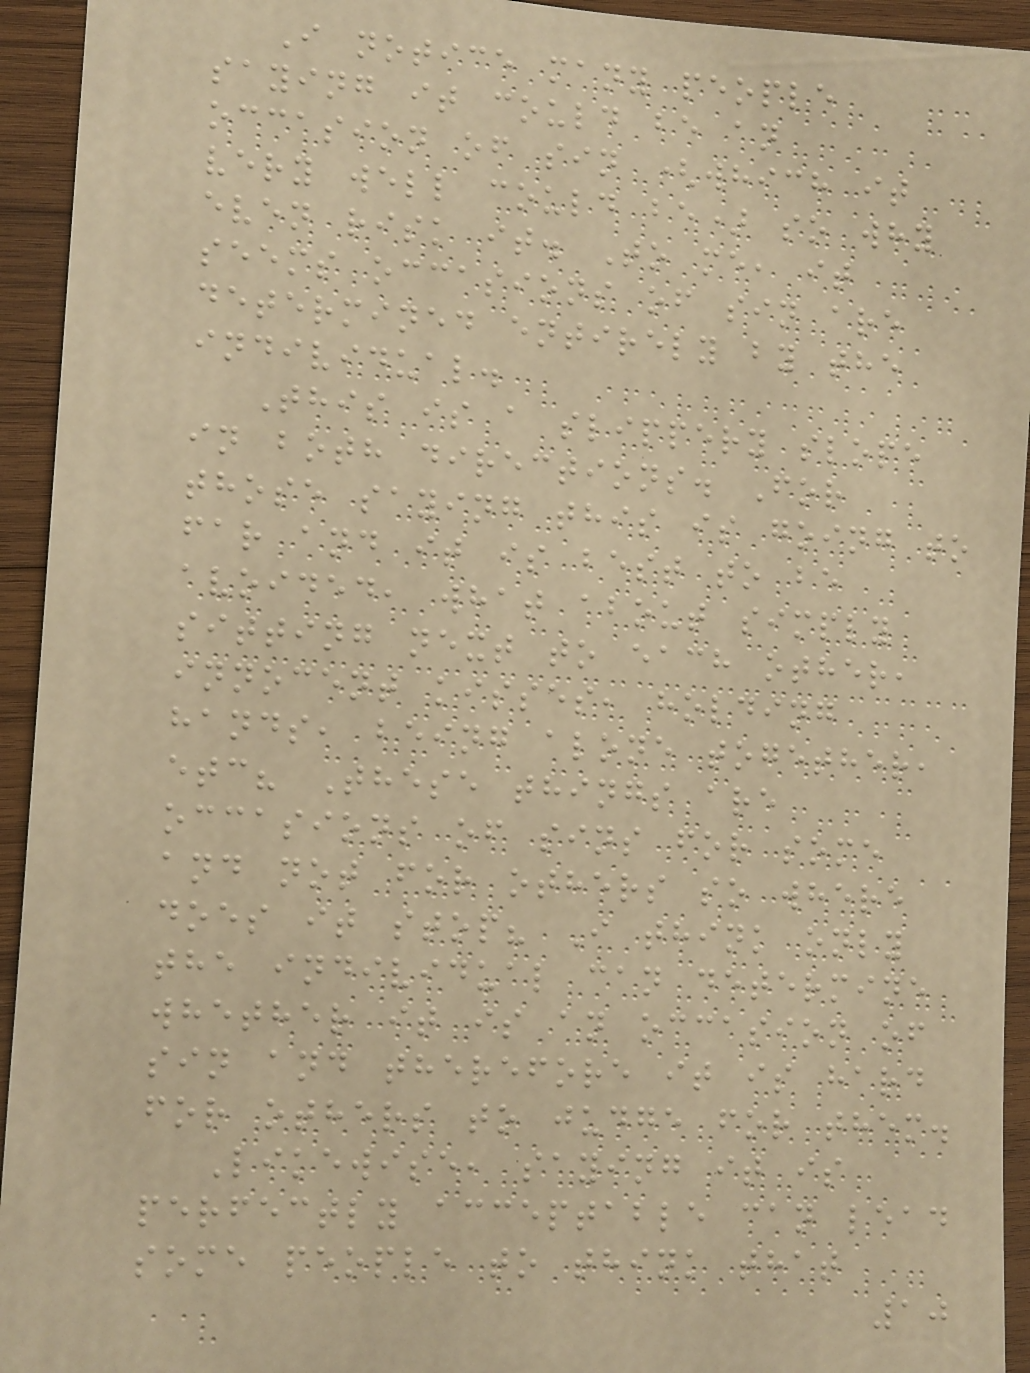I notice many people
saying it could be an
occasion of sin (which it
very well could be) so why
even risk it. To me, it
seems occasions of sin are
determined entirely by the
individual.
This is a slippery slope
in both directions. For
those saying this is going to
far and it is best to be
avoided, what about simply
sitting next to each other,
innocent kisses, holding
hands, being alone together,
etc? These things are
occasions of sins for some
and not for others so where
does it stop? I think only
the individual can determine
whether it is an occasion of
sin and therefore it is hard
for others to judge for them.
Likewise, saying it is
perfectly acceptable can lead
some people to think that
10
